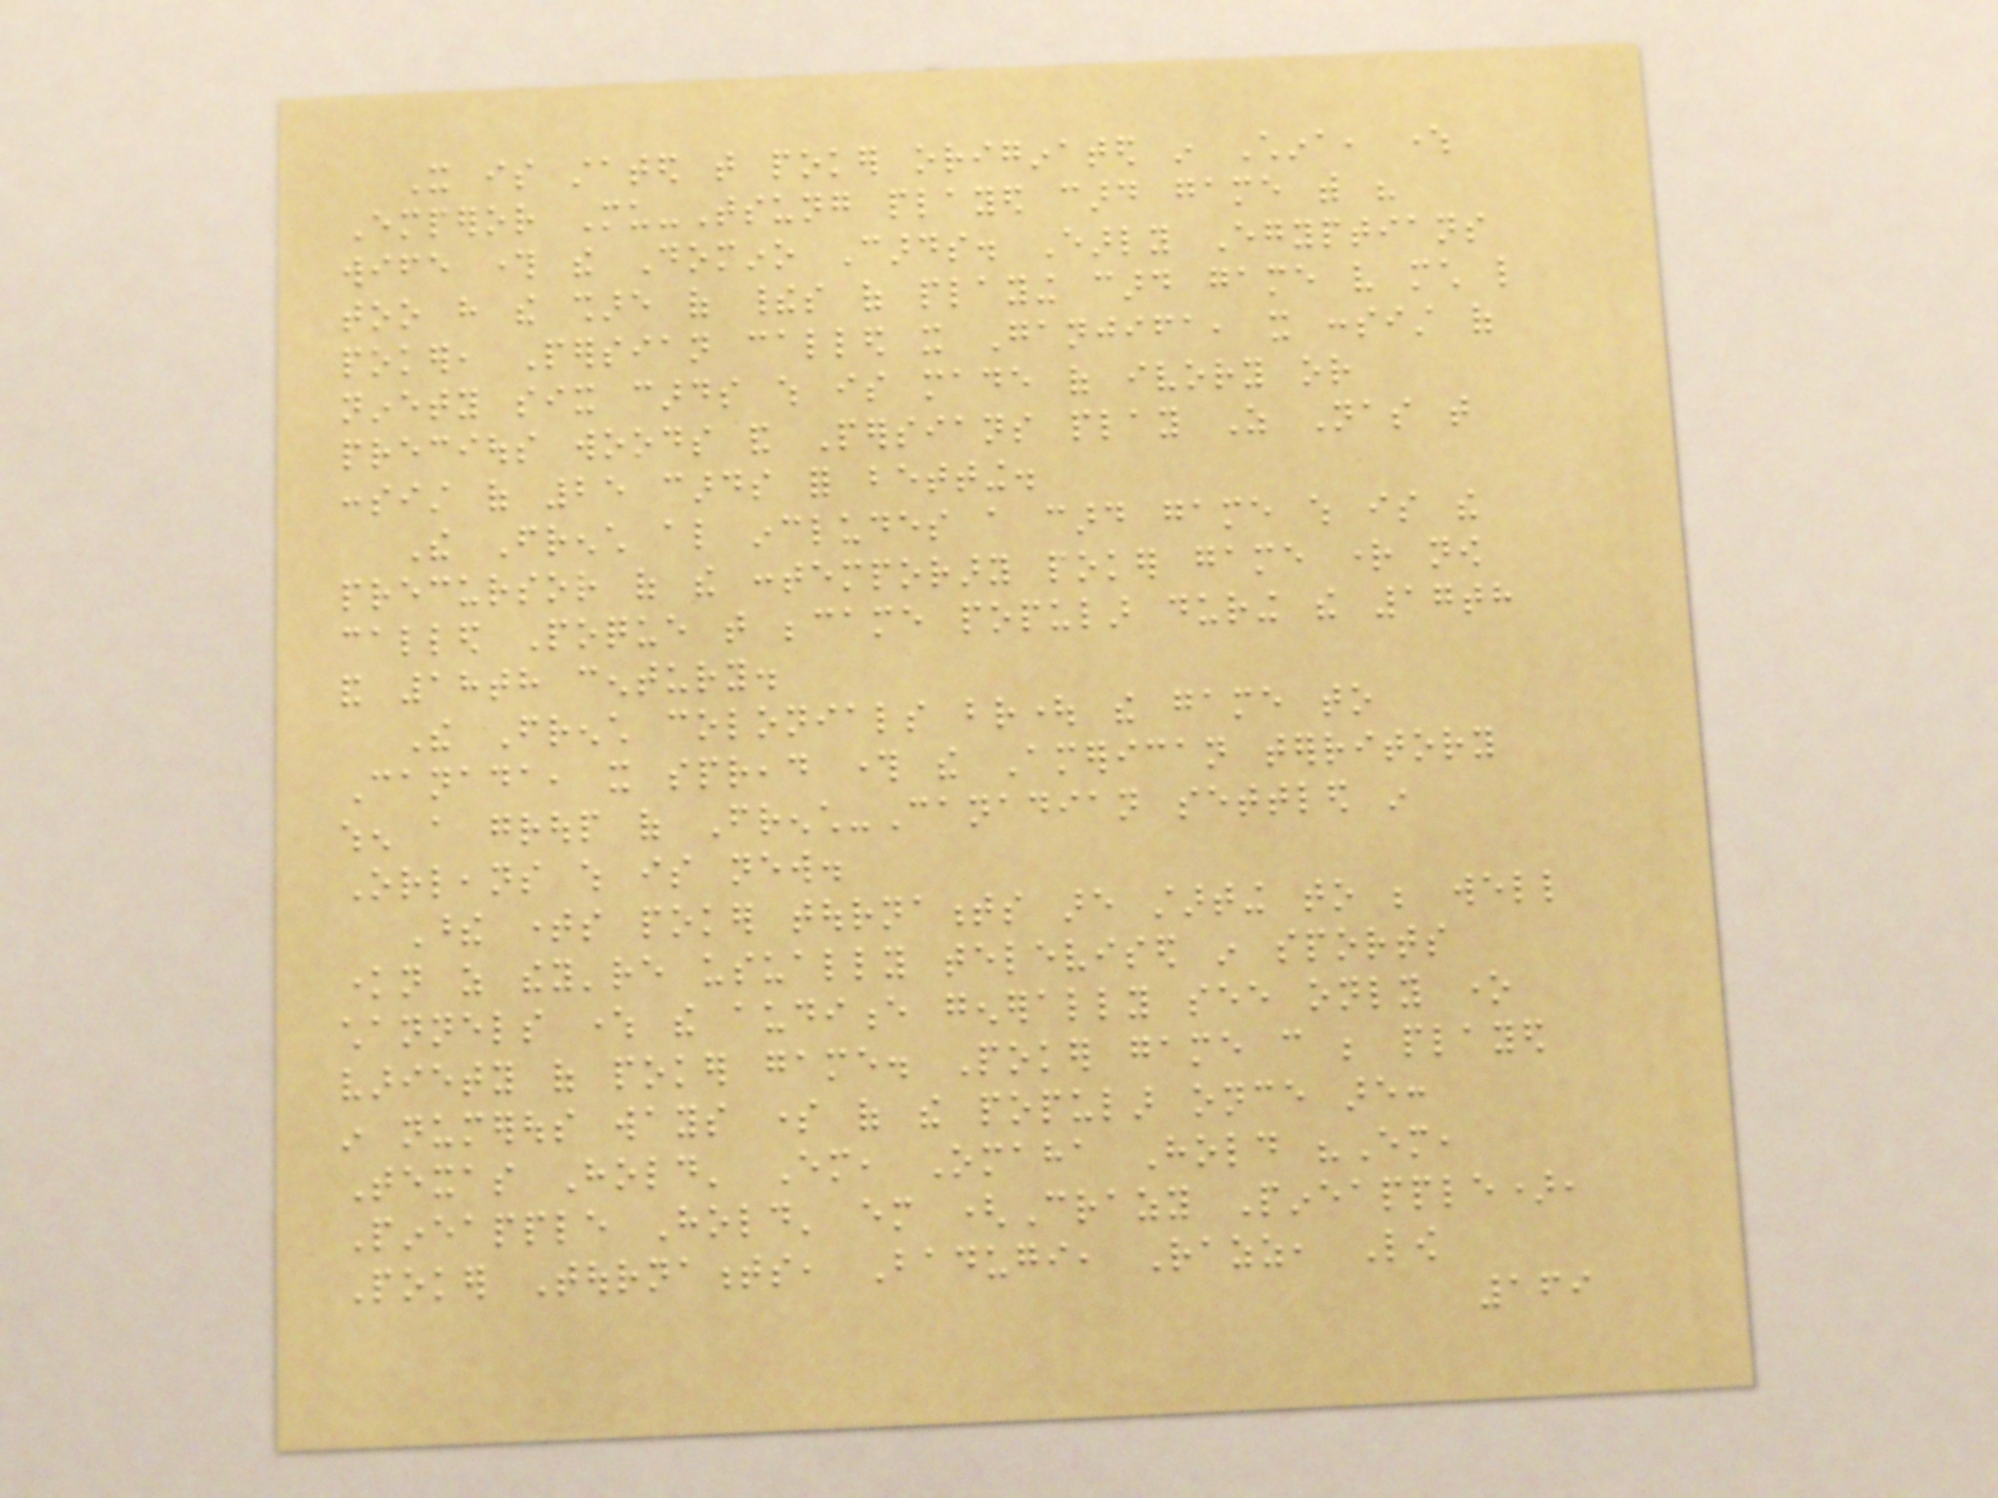It is stated that poker originated in China, where
Emperor Mu-Tsung played card game with his
wife through the Domino Cards. Early Egyptians
too have the share of theirs of playing card game very much like
poker, Persian called it Ganjifa, it consist of
ninety six cards which is made of ivory or
precious woods and Persians play As Nas that
consist of 25 cards for betting.
The French also includes a card game which is the
precursor of the contemporary poker game right now
called Poque that became popular during the 17th
and 18th century.
The French colonials brought the game to
Canada, it spread through the American territory
when a group of French-Canadian settled in
Orleans which is new.
These times poker tournaments are starting to be well
known as they're usually televised in sports
channels where the audience generally see only one
variety of poker game. Poker game can be played
in numerous ways some of the popular once are:
Texas Hold' Em, Omaha Hold "Em,
Pineapple Hold' em (Crazy Pineapple),
Poker Tournaments, Badugi, Razz, Low
169
